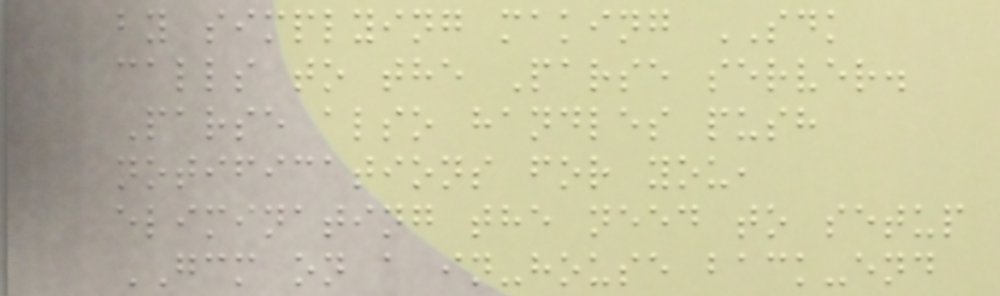by simplying making SDK
calls to the Parse server.
Parse also handles push
notifications for you,
eliminating the need to setup
GCM on a in-house back-end
